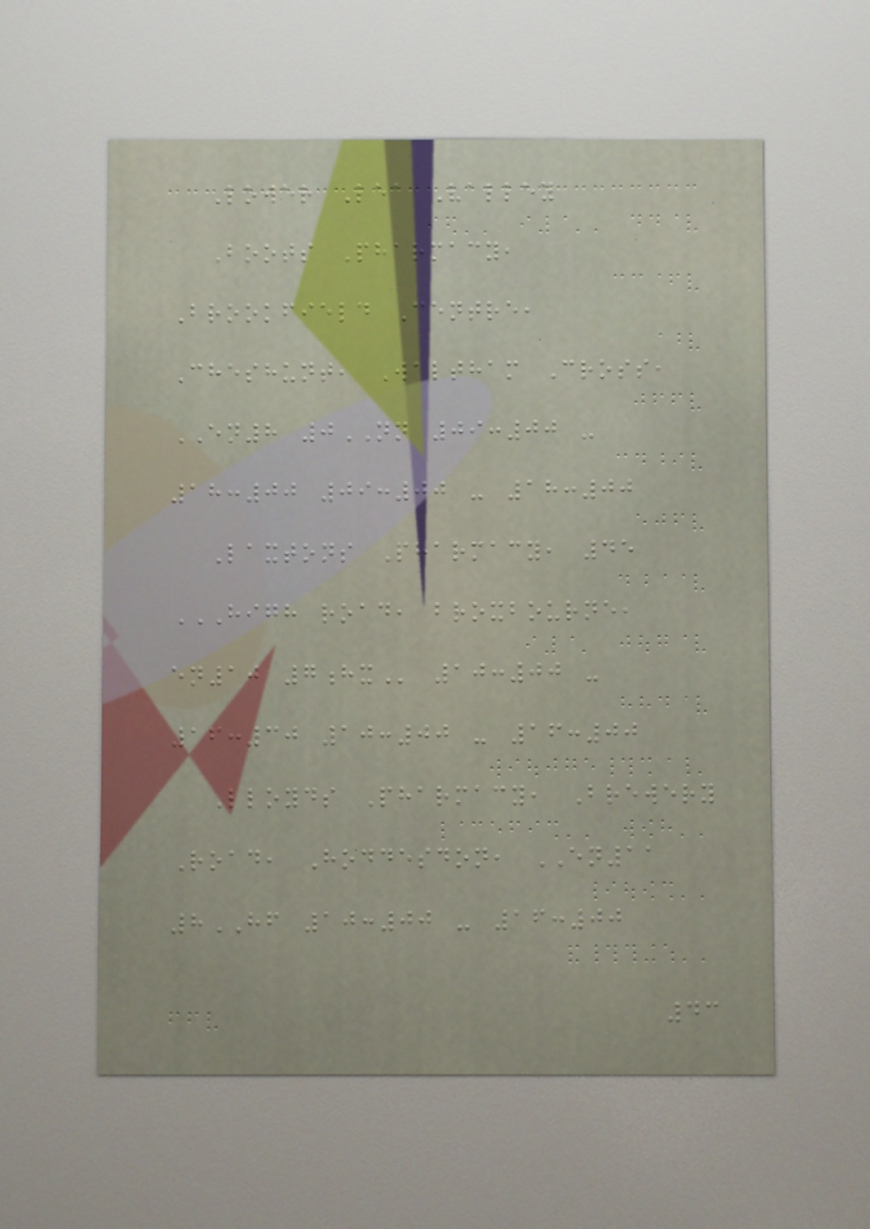Lower Lea Valley
Boots Pharmacy,
Brookfield Centre,
Cheshunt, Waltham Cross,
EN8 0NN 09:00 -
18:00 09:00 - 18:00
Laxtons Pharmacy, 45
HIGH ROAD, BROXBOURNE,
EN10 7HX 10:00 -
16:30 10:00 - 16:00
Lloyds Pharmacy, Brewery
Road, Hoddesdon, EN11
8HF 10:00 - 16:00
43
